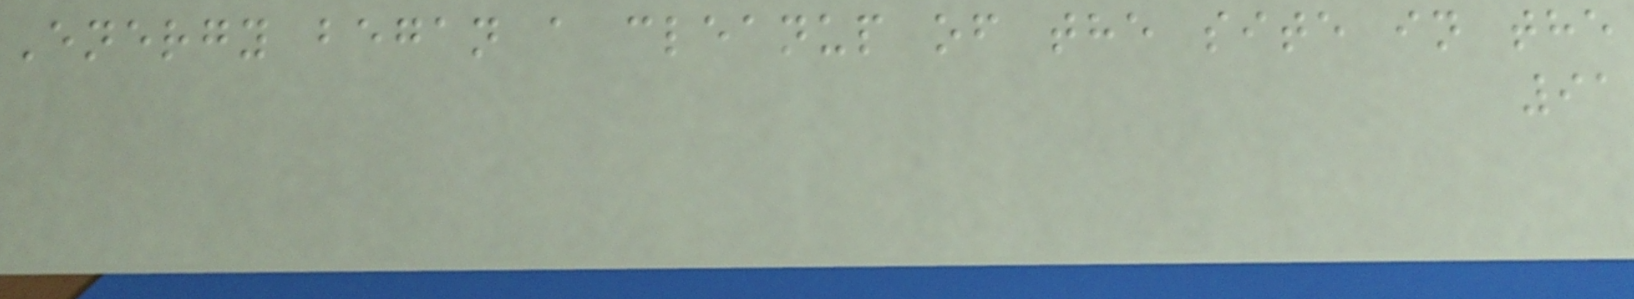Energy began a cleanup of the site in the
91
